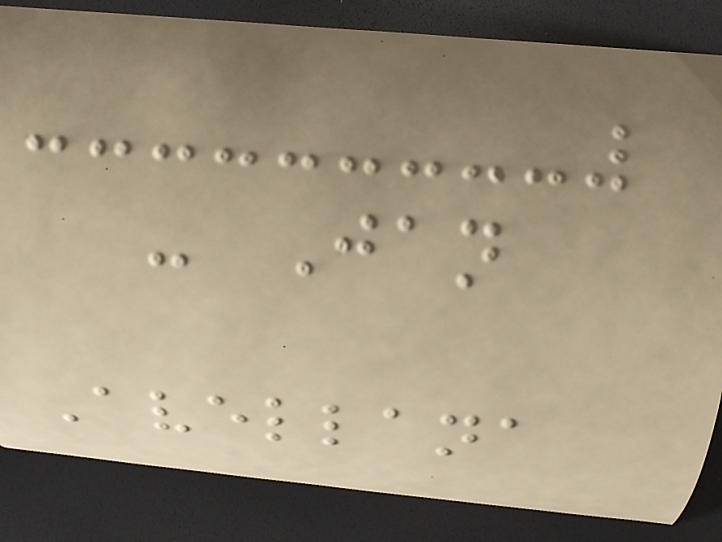- Jan
Avellana
